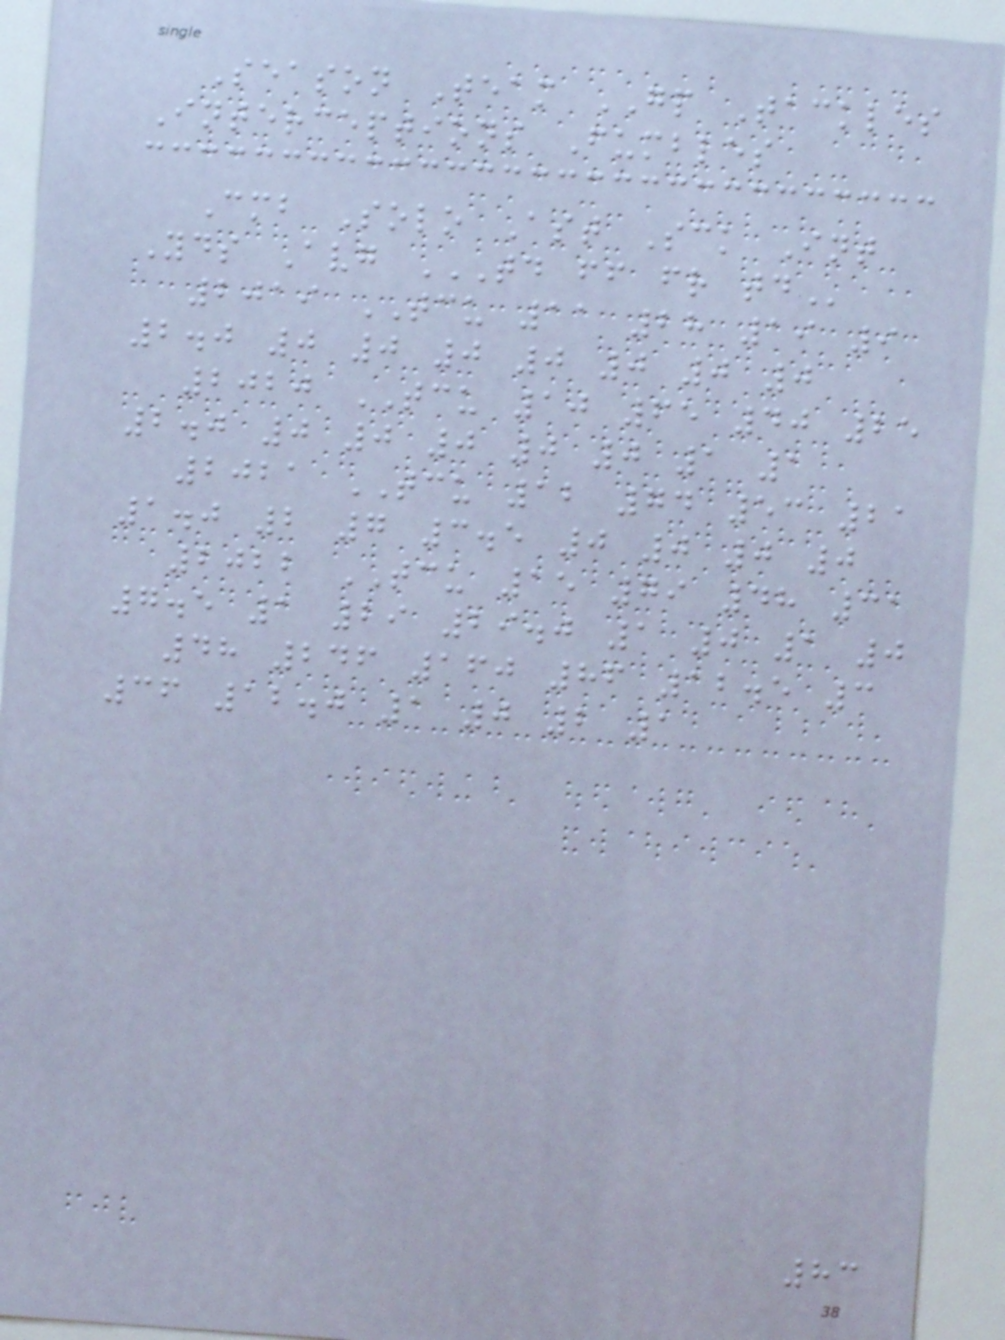Season Team GP Tackles
Interceptions Fumbles
Cmb Solo Ast Sck Int
Yds Avg TD FF FR TD
2019 TCU 11 28 19 9
2.0 0 0 0 0 0 0 0
2020 TCU 10 65 40 25
2.0 0 0 0 0 0 1 1
2021 TCU 12 74 53 21
1.0 2 7 3.5 0 0 0 0
2022 TCU 15 79 48 31
7.5 1 29 29.0 1 0 1 0
48 246 160 86 12.5 3
36 12.0 1 0 2 1
83
